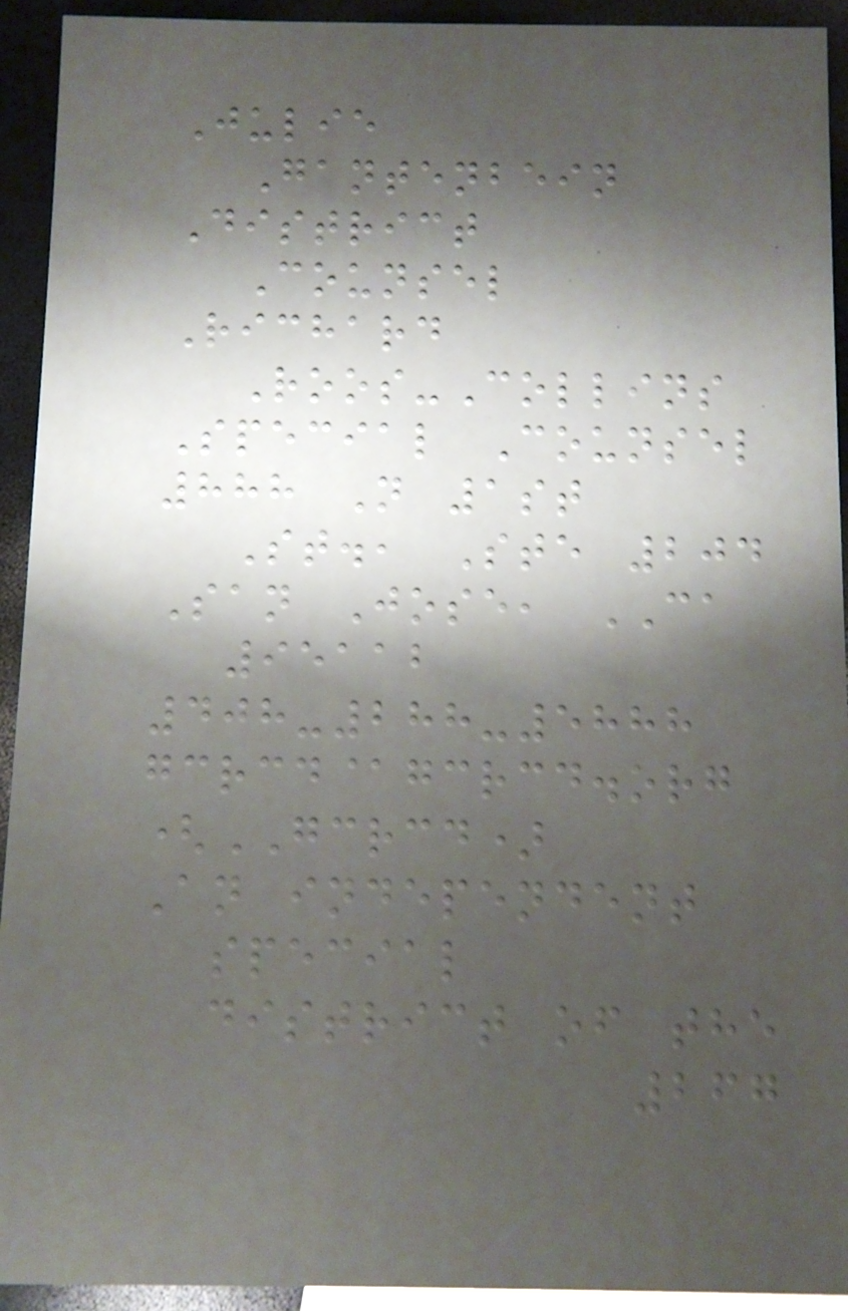Julie
Gantenbein
District
Counsel
Richard
Roos-Collins
Special Counsel
888 N 1st
St., Ste 204
San Jose, CA
95112
408-288-5888
gcrcd@gcrcd.org
(GCRCD)
An independent
special
district of the
267
